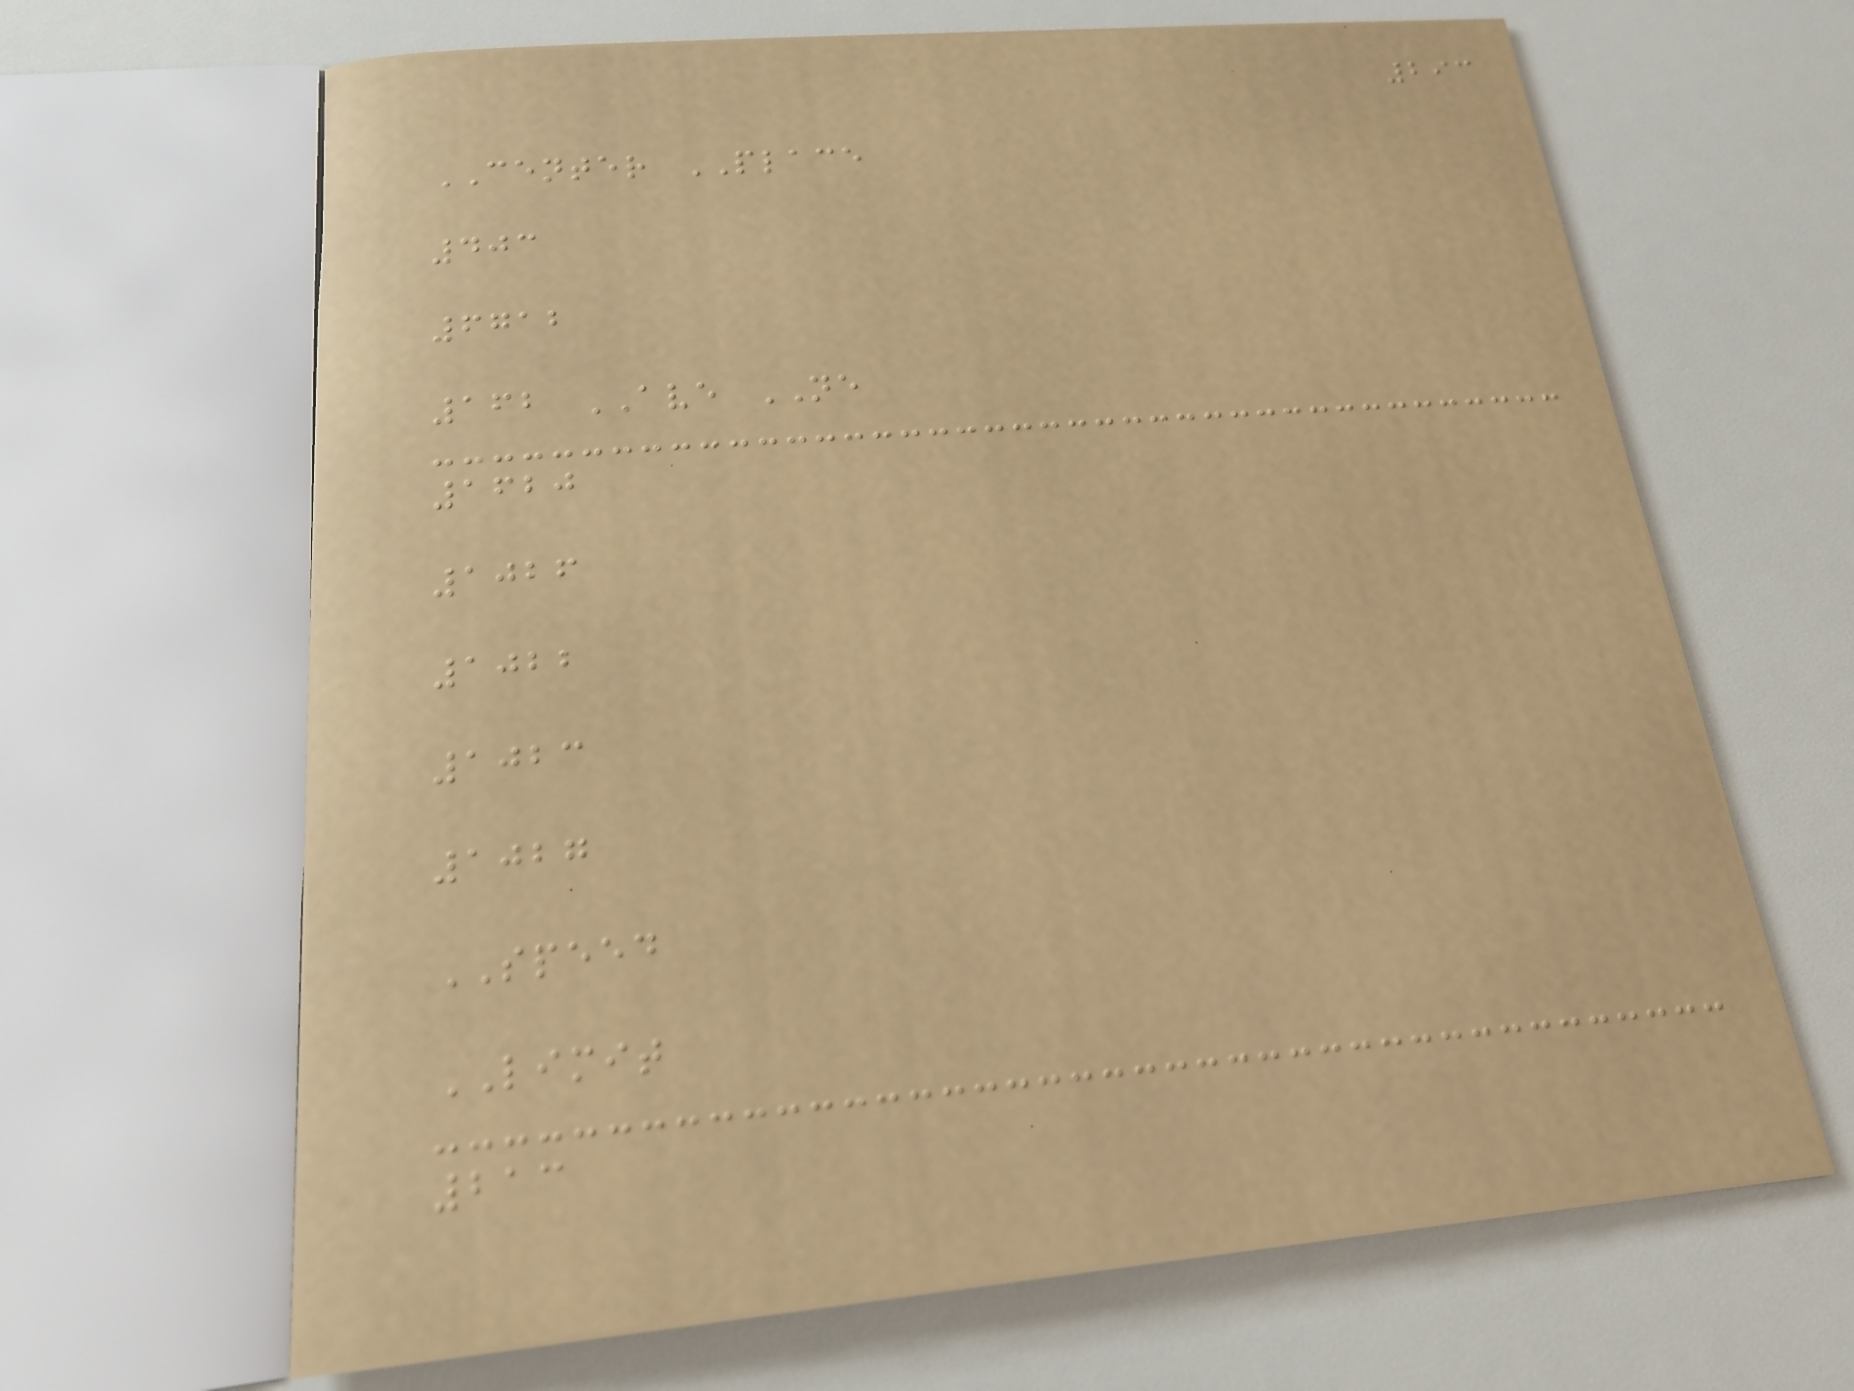293
CENTER PLACE
403
6712
162 AVE NE
1620
1026
1022
1023
1027
SPEED
LIMIT
213
